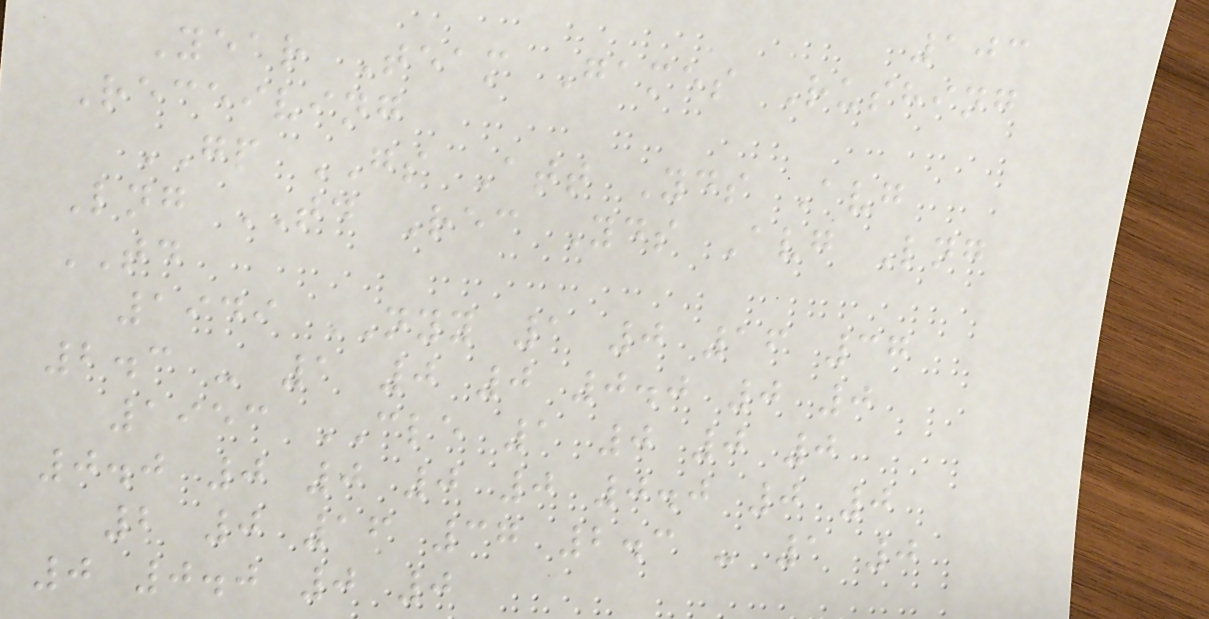103
Year Team Games Rushing
Receiving
GP GS Att Yds Avg
Lng TD Rec Yds Avg Lng
TD
1949 NYY 1 0 16 37
2.3 - 1 0 0 0.0 0 0
1953 CLE 1 0 0 0
0.0 0 0 0 0 0.0 0 0
2 0 16 37 2.3 - 1 0
0 0.0 0 0
